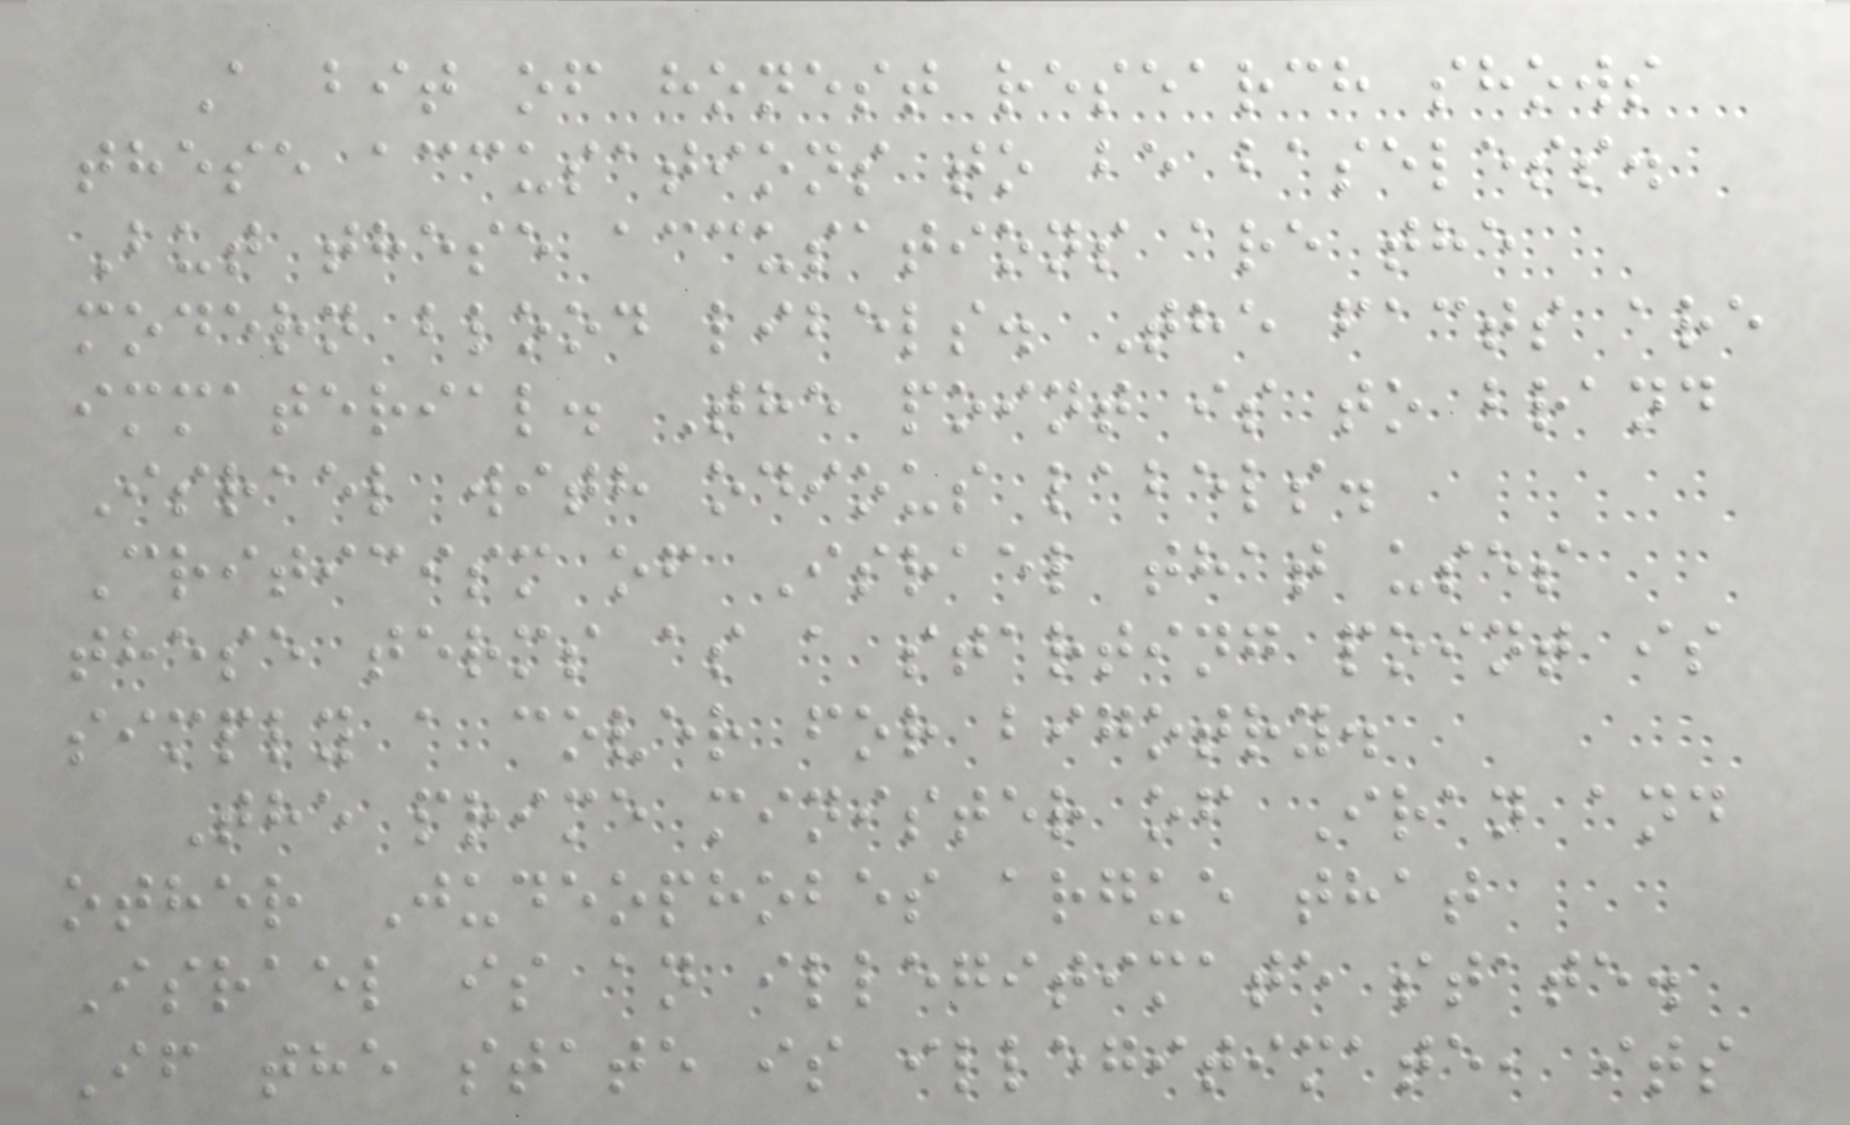A bit of honest research shows
these accusations to be baseless.
But these accusations are the
modern blood libels. The facts are
immaterial. The point is to brand
Israel with odious labels.
Criticism of Israel that uses
these terms as a starting point is
simply a cover for bigotry.
The prime minister of Iran and
other Judeophobes argue that
Israel is an illegitimate state.
If the state is illegitimate, its
